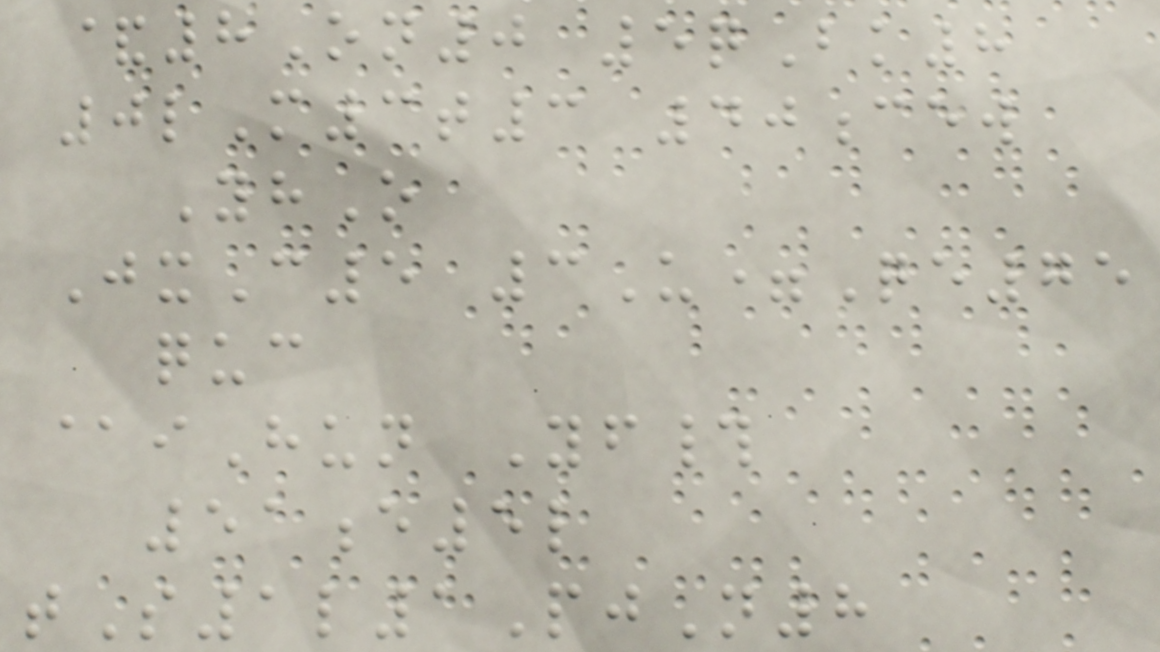&8On0 5qBk8
0lM3t3 40cew
YhO
JxC5 3U=Qe75
quc
@iHun Yf#
51e5l
tS1l1PjN8
